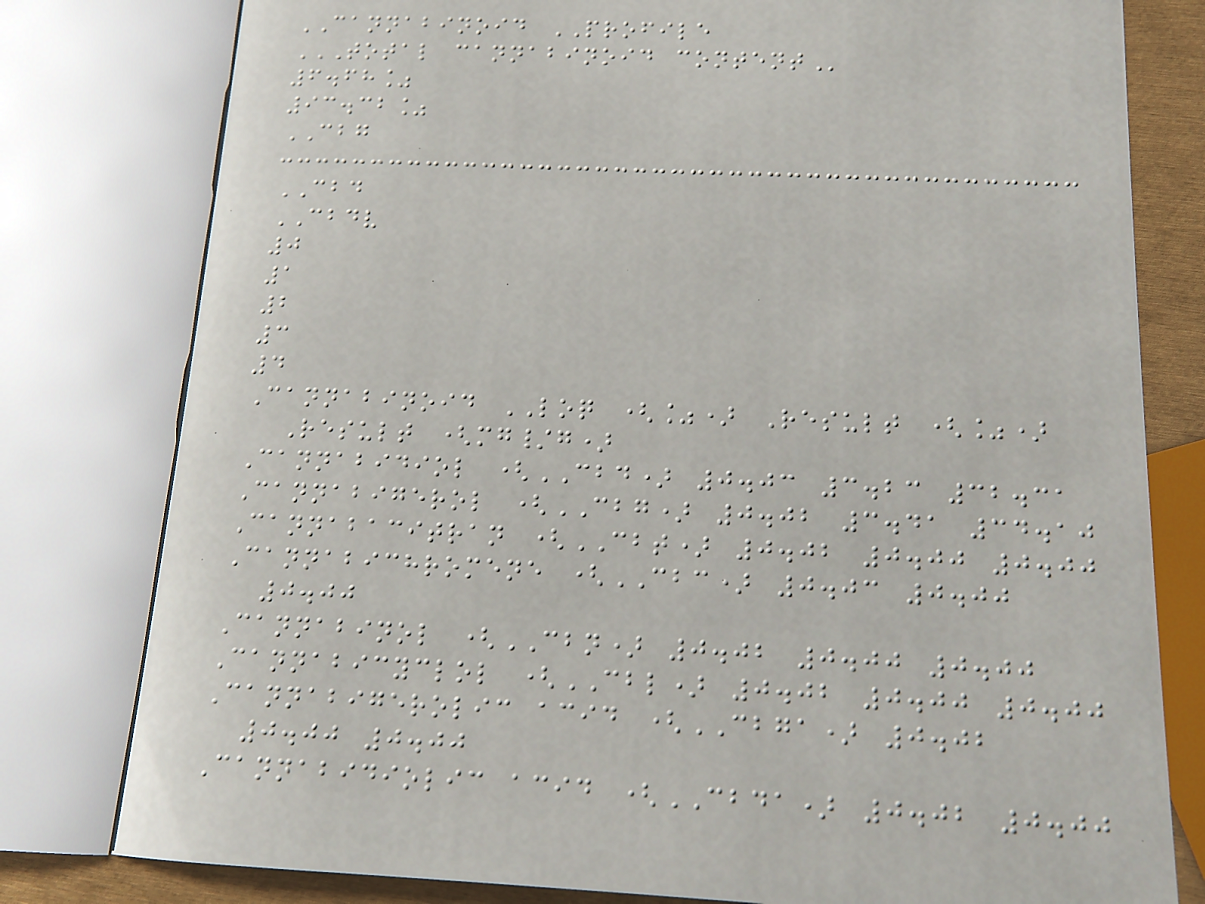CANNABINOID PROFILE
TOTAL CANNABINOID CONTENT
6.68%
93.32%
CBG
CBD
CBDV
0
1
2
3
4
Cannabinoid LOQ (%) Result (%)
Result (mg/g)
Cannabidiol (CBD) 0.03 3.23 32.31
Cannabigerol (CBG) 0.02 3.41 34.10
Cannabacitran (CBT) 0.02 0.00 0.00
Cannabichromene (CBC) 0.03 0.00
0.00
Cannabinol (CBN) 0.02 0.00 0.00
Cannabicyclol (CBL) 0.02 0.00 0.00
Cannabigerolic acid (CBGA) 0.02
0.00 0.00
Cannabidiolic acid (CBDA) 0.02 0.00
